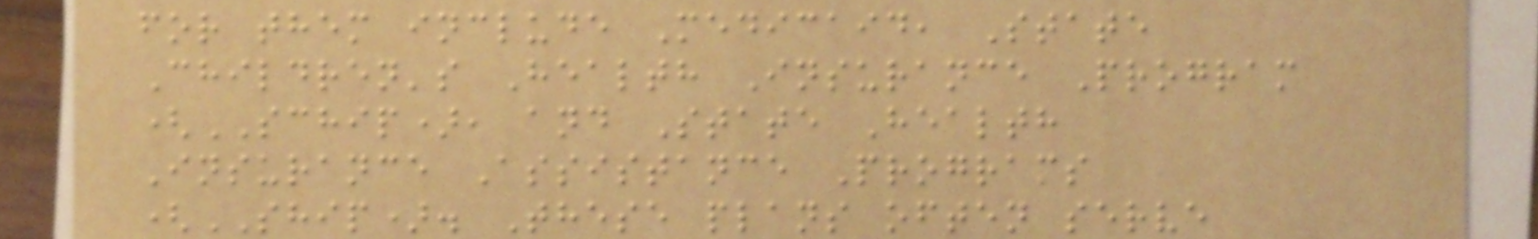for them include Medicaid, State
Children's Health Insurance Program
(SCHIP), and State Health
Insurance Assistance Programs
(SHIP). These plans often serve
